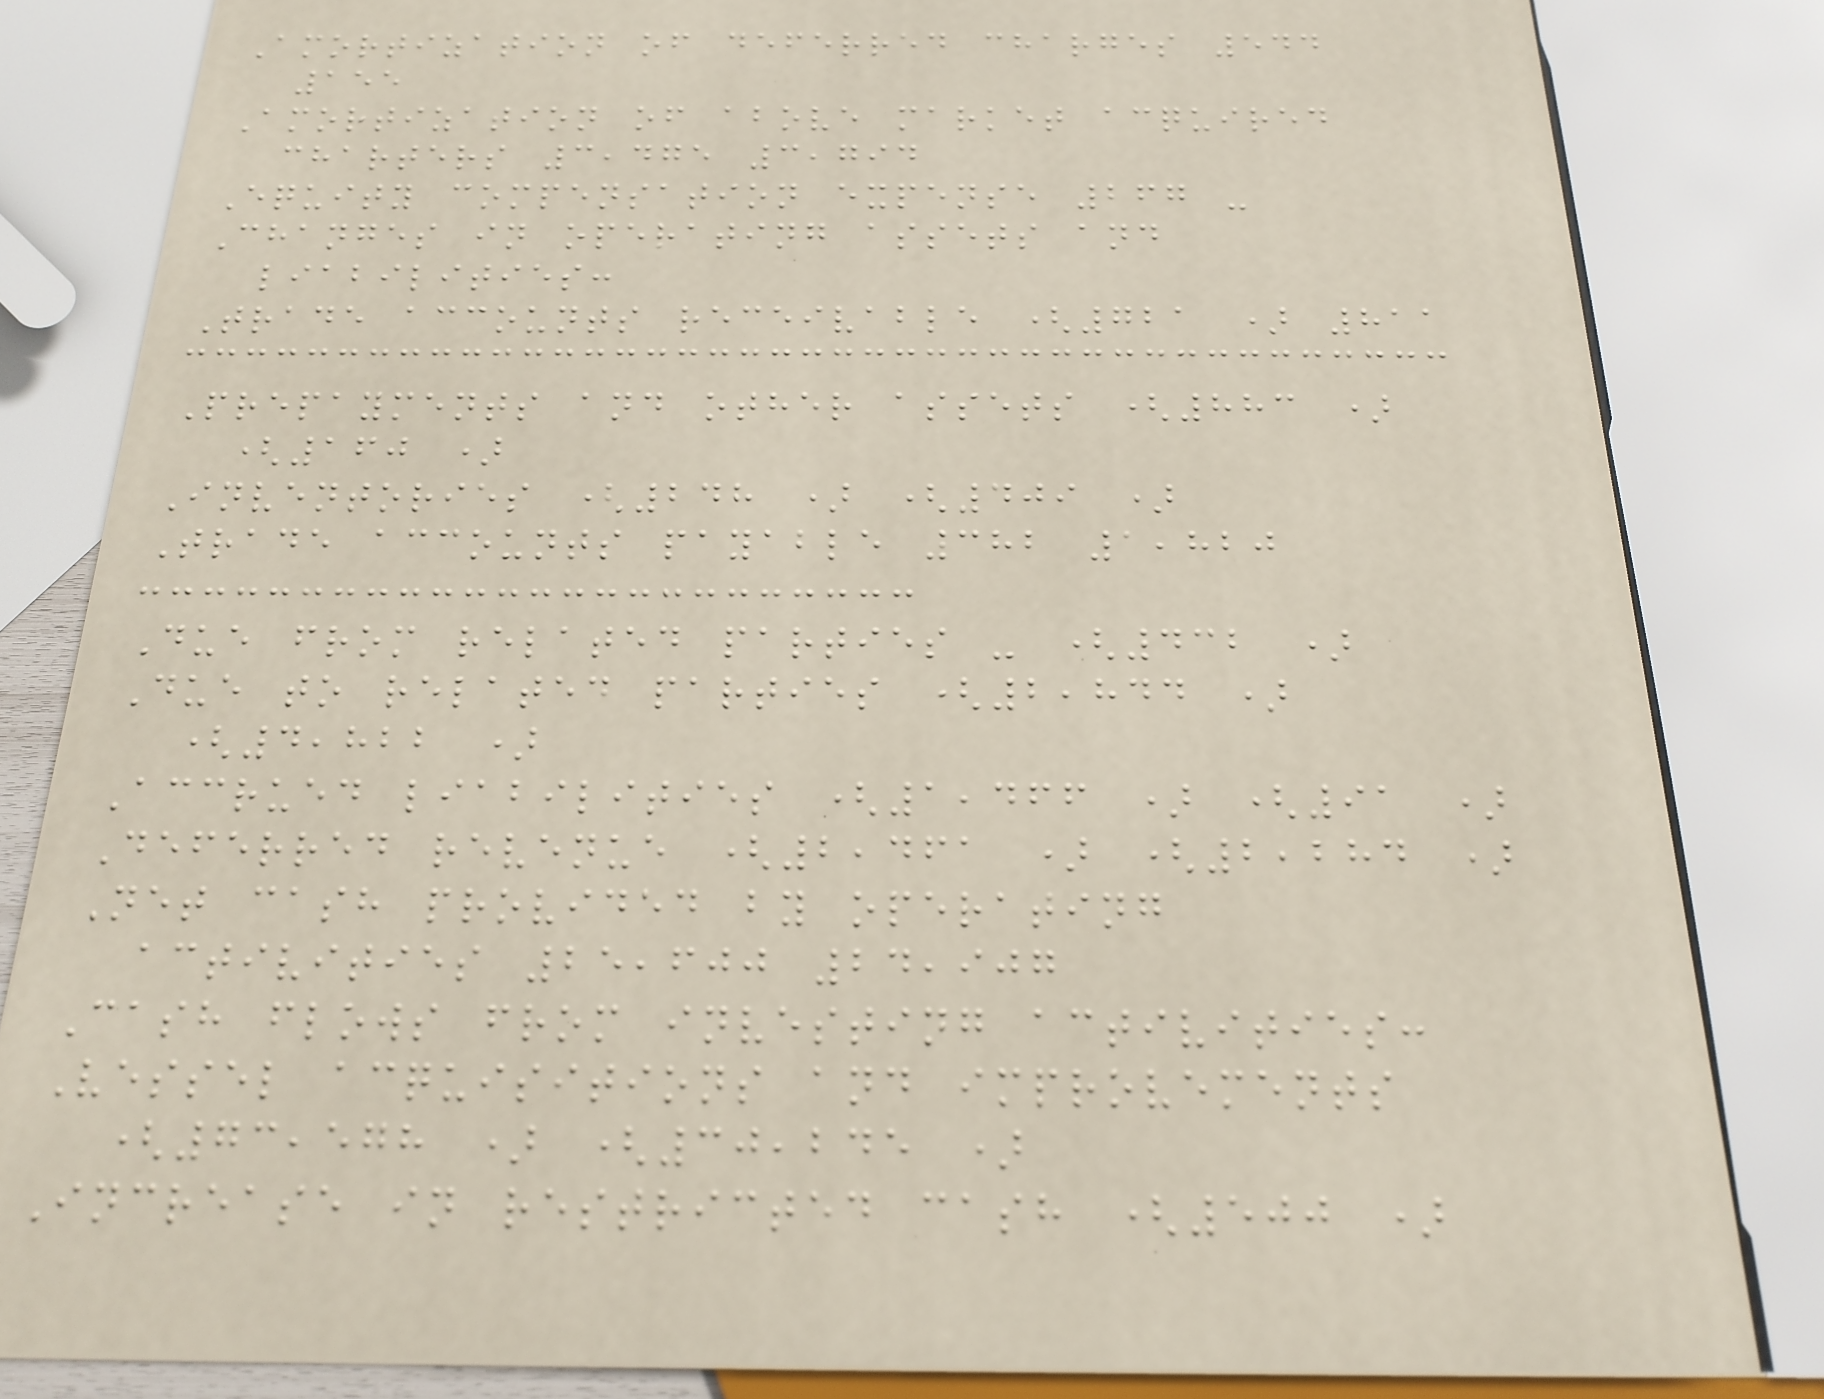Amortization of deferred charges 544
155
Amortization of above market acquired
charters 3,475 3,794
Equity compensation expense 267 -
Changes in operating assets and
liabilities:
Trade accounts receivable (721 ) 811
Prepayments and other assets (883 )
(160 )
Inventories (248 ) (409 )
Trade accounts payable 382 1,820
Due from related parties - (432 )
Due to related parties (2,844 )
(4,822 )
Accrued liabilities (1,466 ) (91 )
Deferred revenue (2,461 ) (2,284 )
Net cash provided by operating
activities 25,600 24,907
Cash flows from investing activities:
Vessel acquisitions and improvements
(73,578 ) (30,245 )
Increase in restricted cash (500 )
